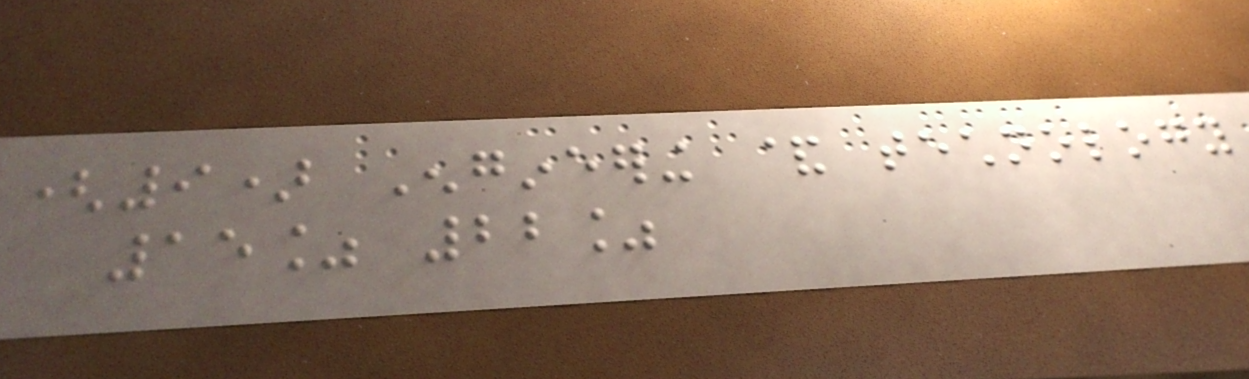(9) Engineering & technology
15% 22%
